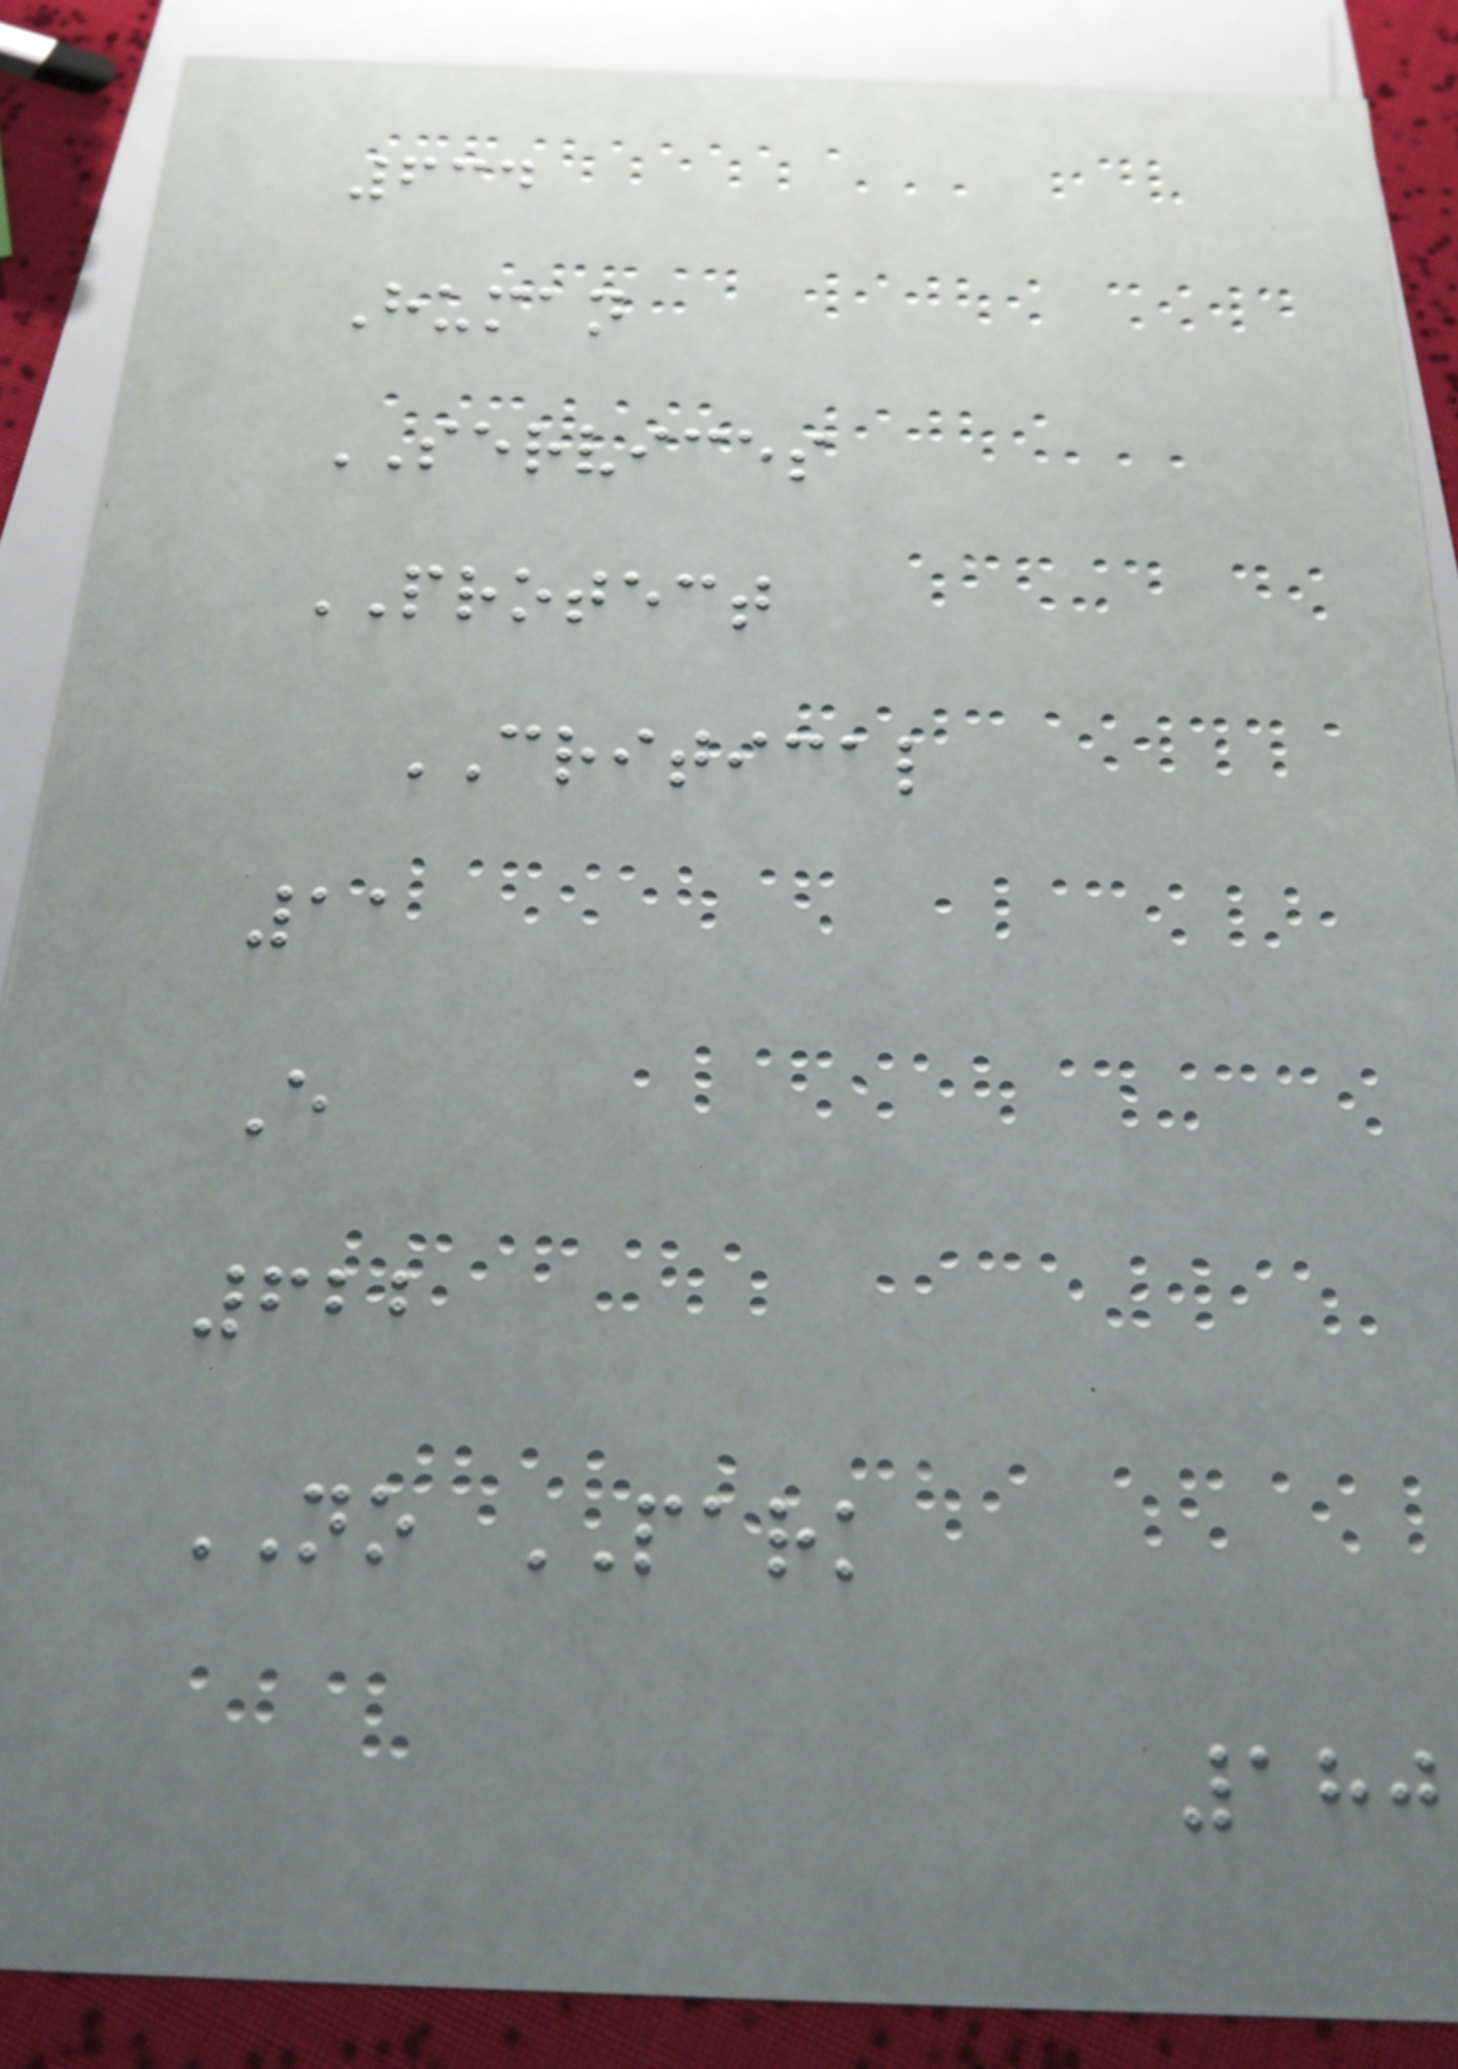634
Human
SERVICES
PROTECT
CRITICAL
11
E
622
NO PARK
180
